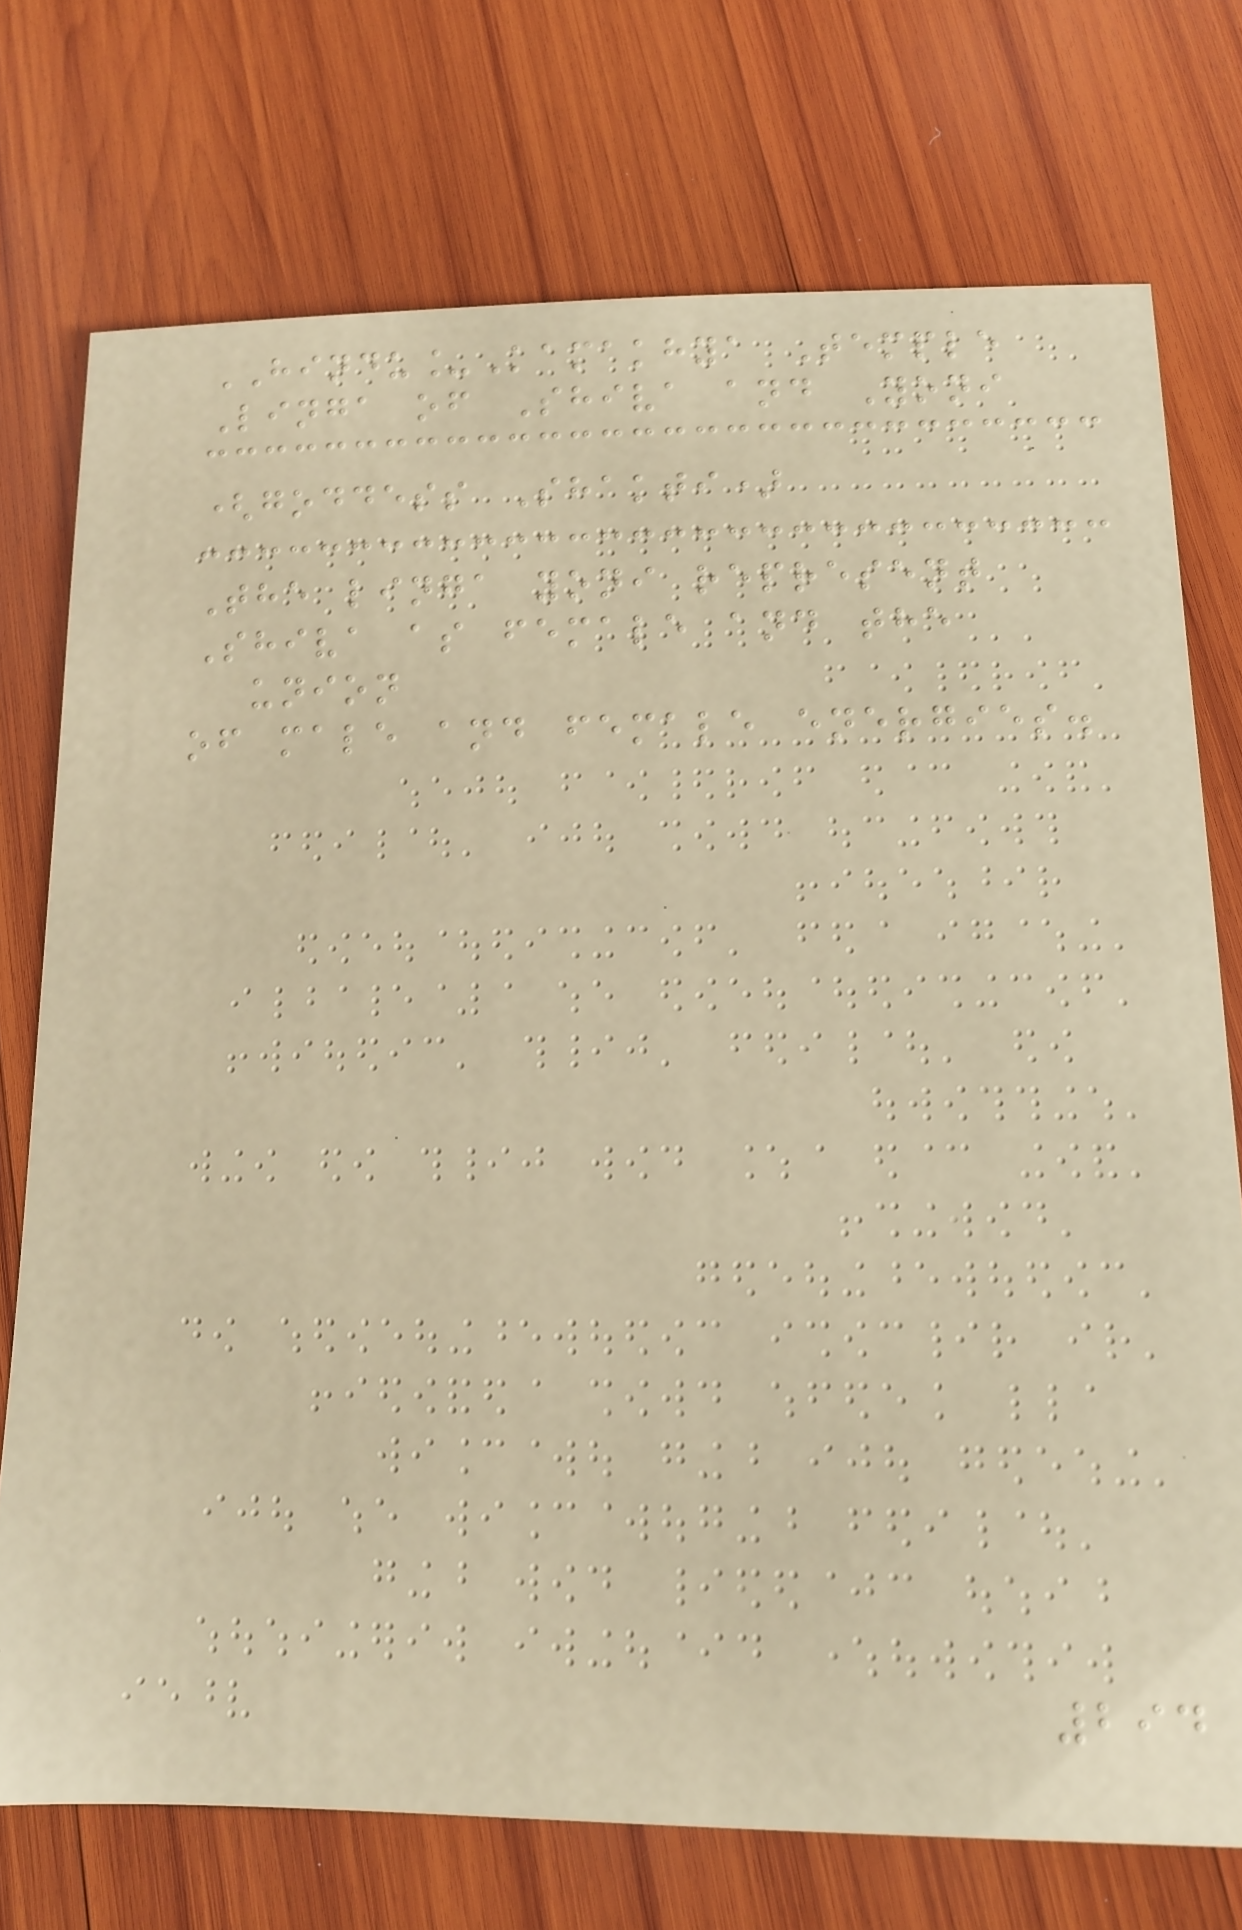HINDU_Kamakhya Temple
Linga of Shiva and Yoni
(goddess Shakti)
The linga yoni represent
Shiva as female and the
union
of male and female energies.
294
